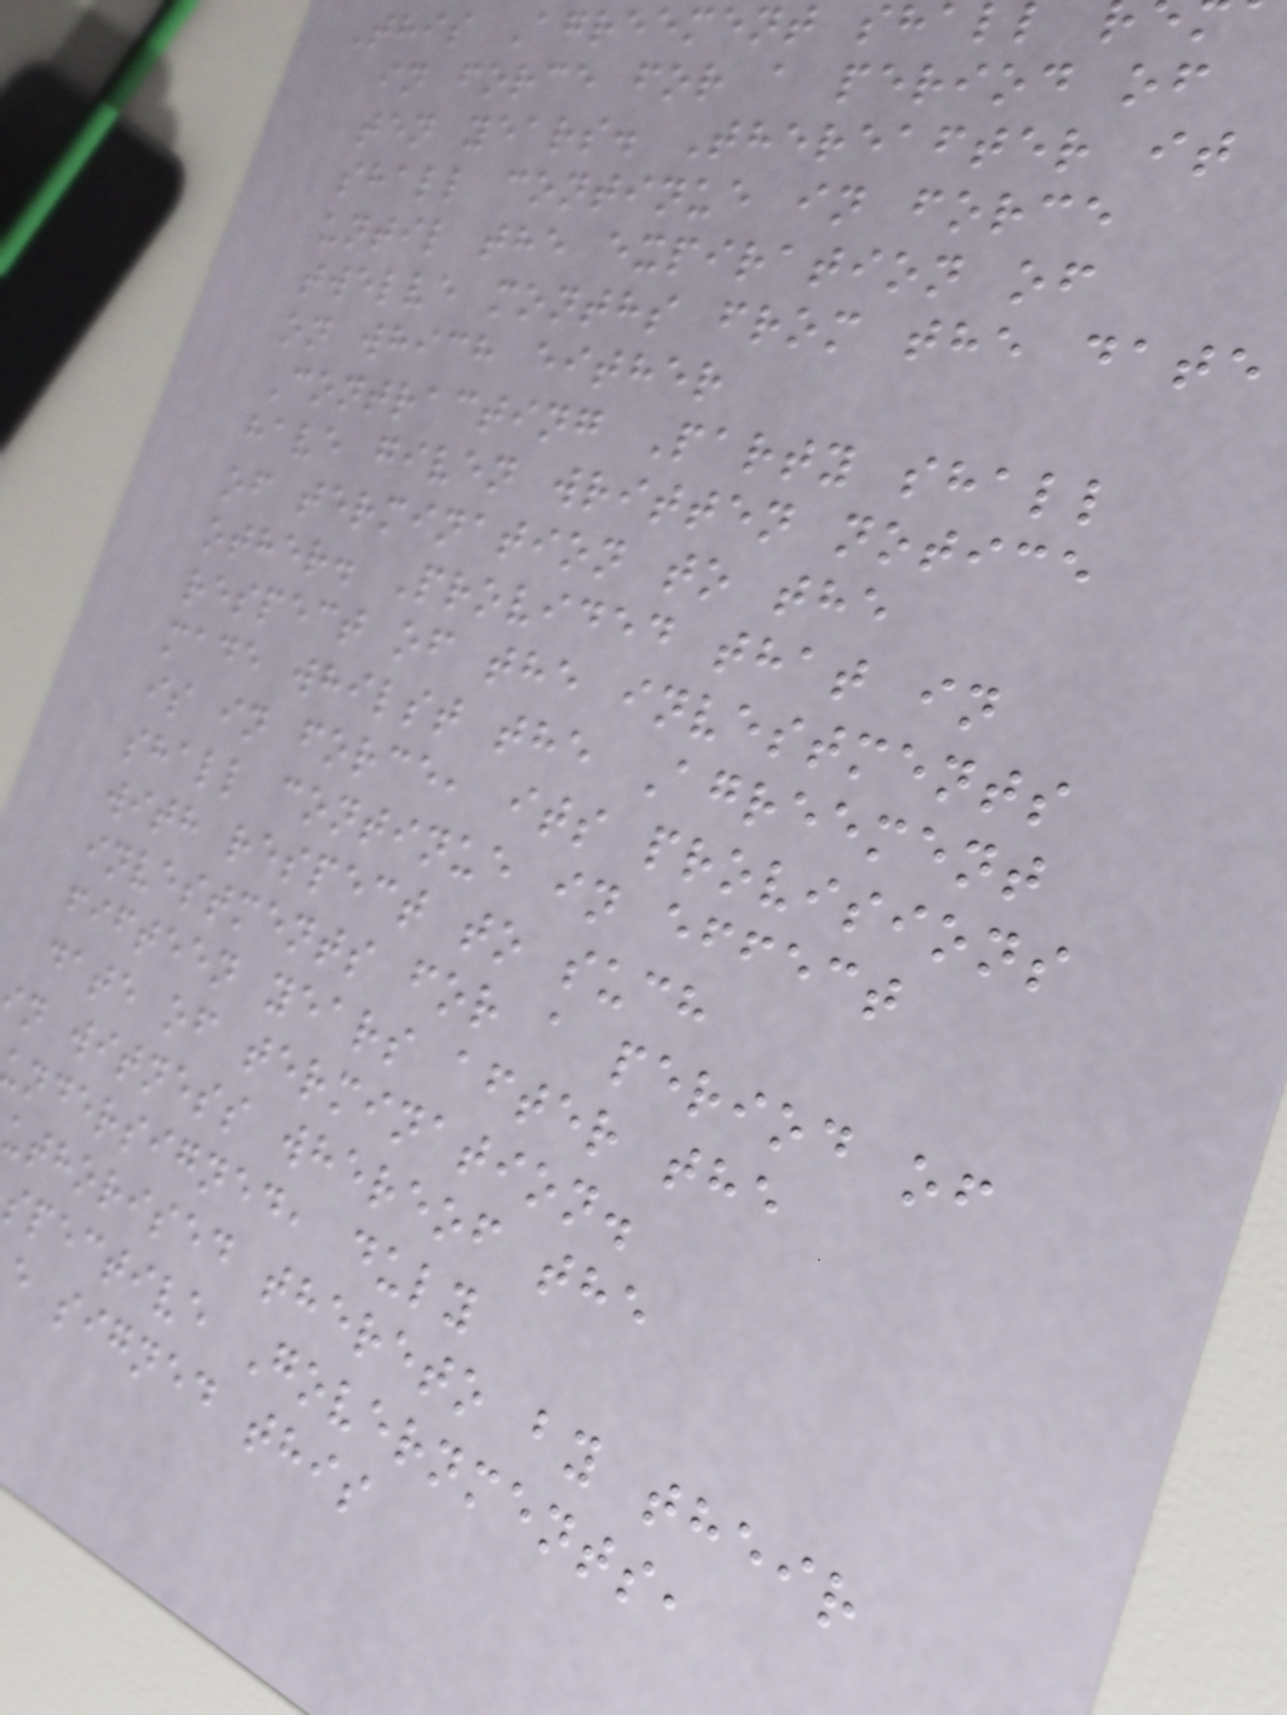This Agreement shall
in force for a period of
ten years. Thereafter it
shall continue in force
until the expiration of
twelve months from the date
on which either
Contracting Party shall
have given written notice
of termination to the
other. Provided that in
respect of the investments
made whilst the Agreement
is in force, its provisions
shall continue in effect
with respect to such
investments for a period of
fifteen years after the
date of termination.
n witness whereof the
ndersigned, duly
uthorised thereto by their
spective Governments,
e signed this
